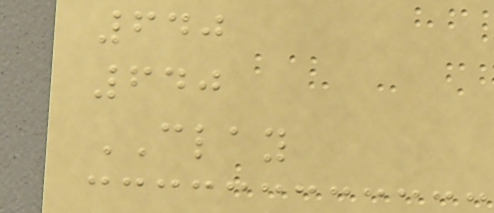640
640
CLAY
